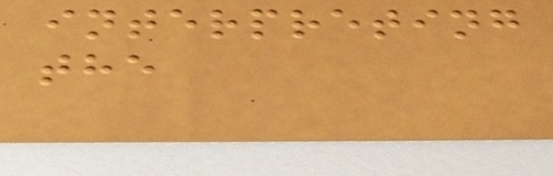interpreting
the
